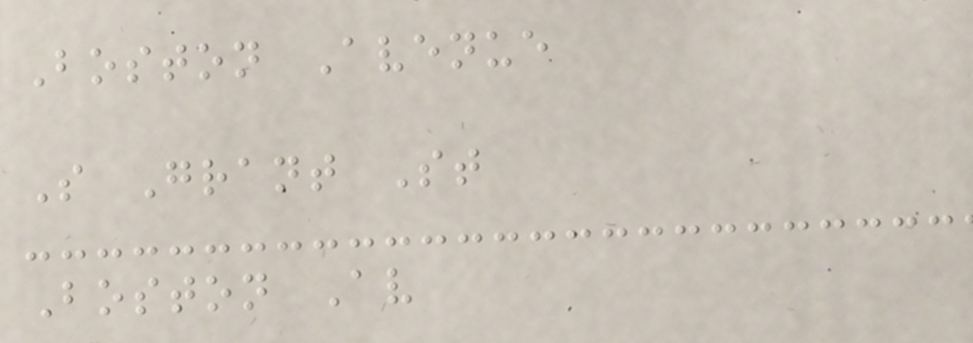Boston Avenue
S Grant St
Boston Av
